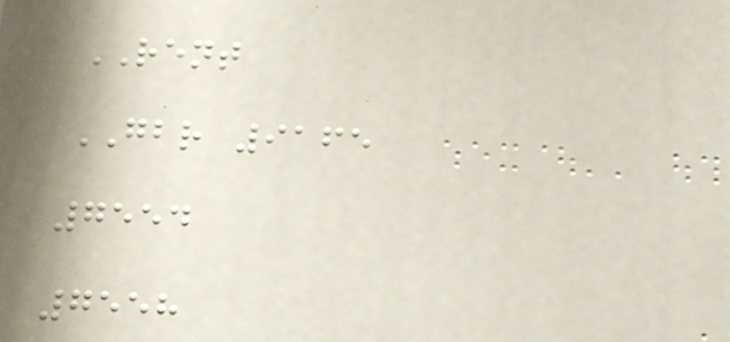RENT
GBR 9165
7554
7558
